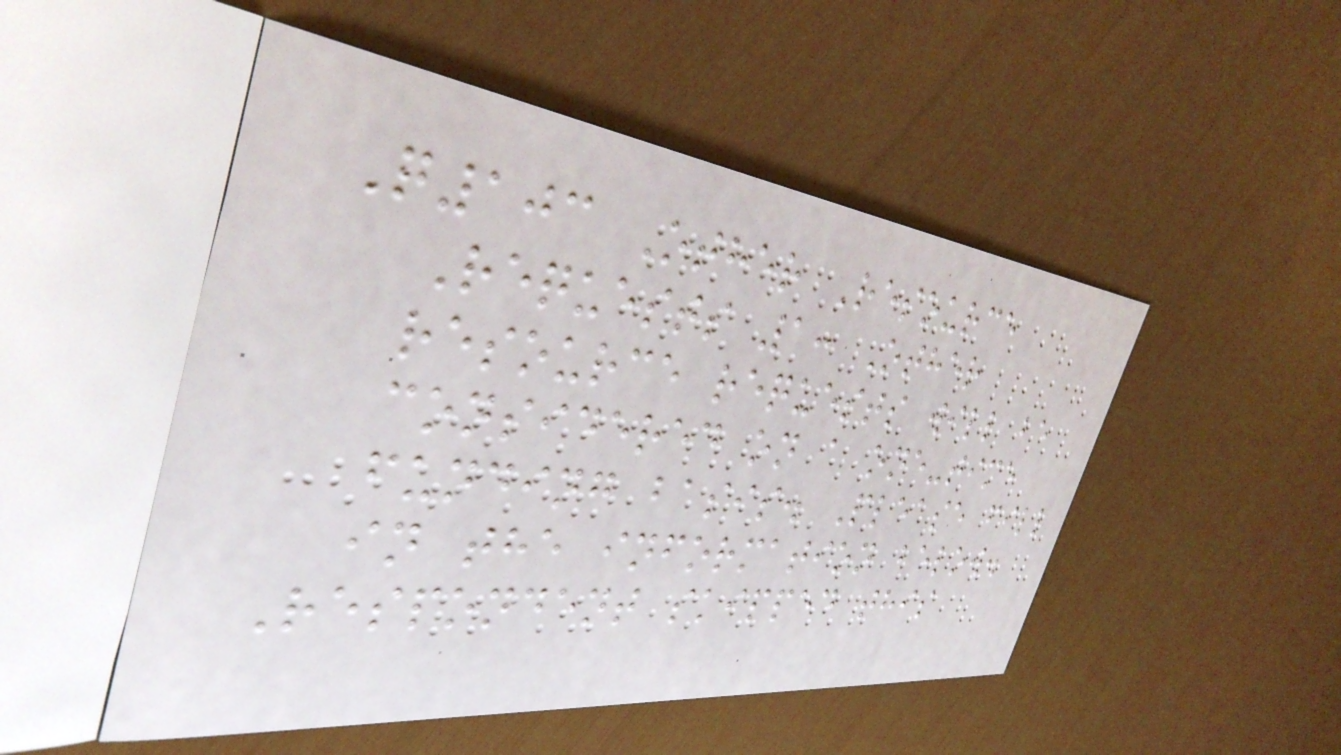Q103 Other Resource
Requests 1: Other
resource requests will be
considered on a one-time
funding basis. Please fill
in the information below.
Respondent skipped this
